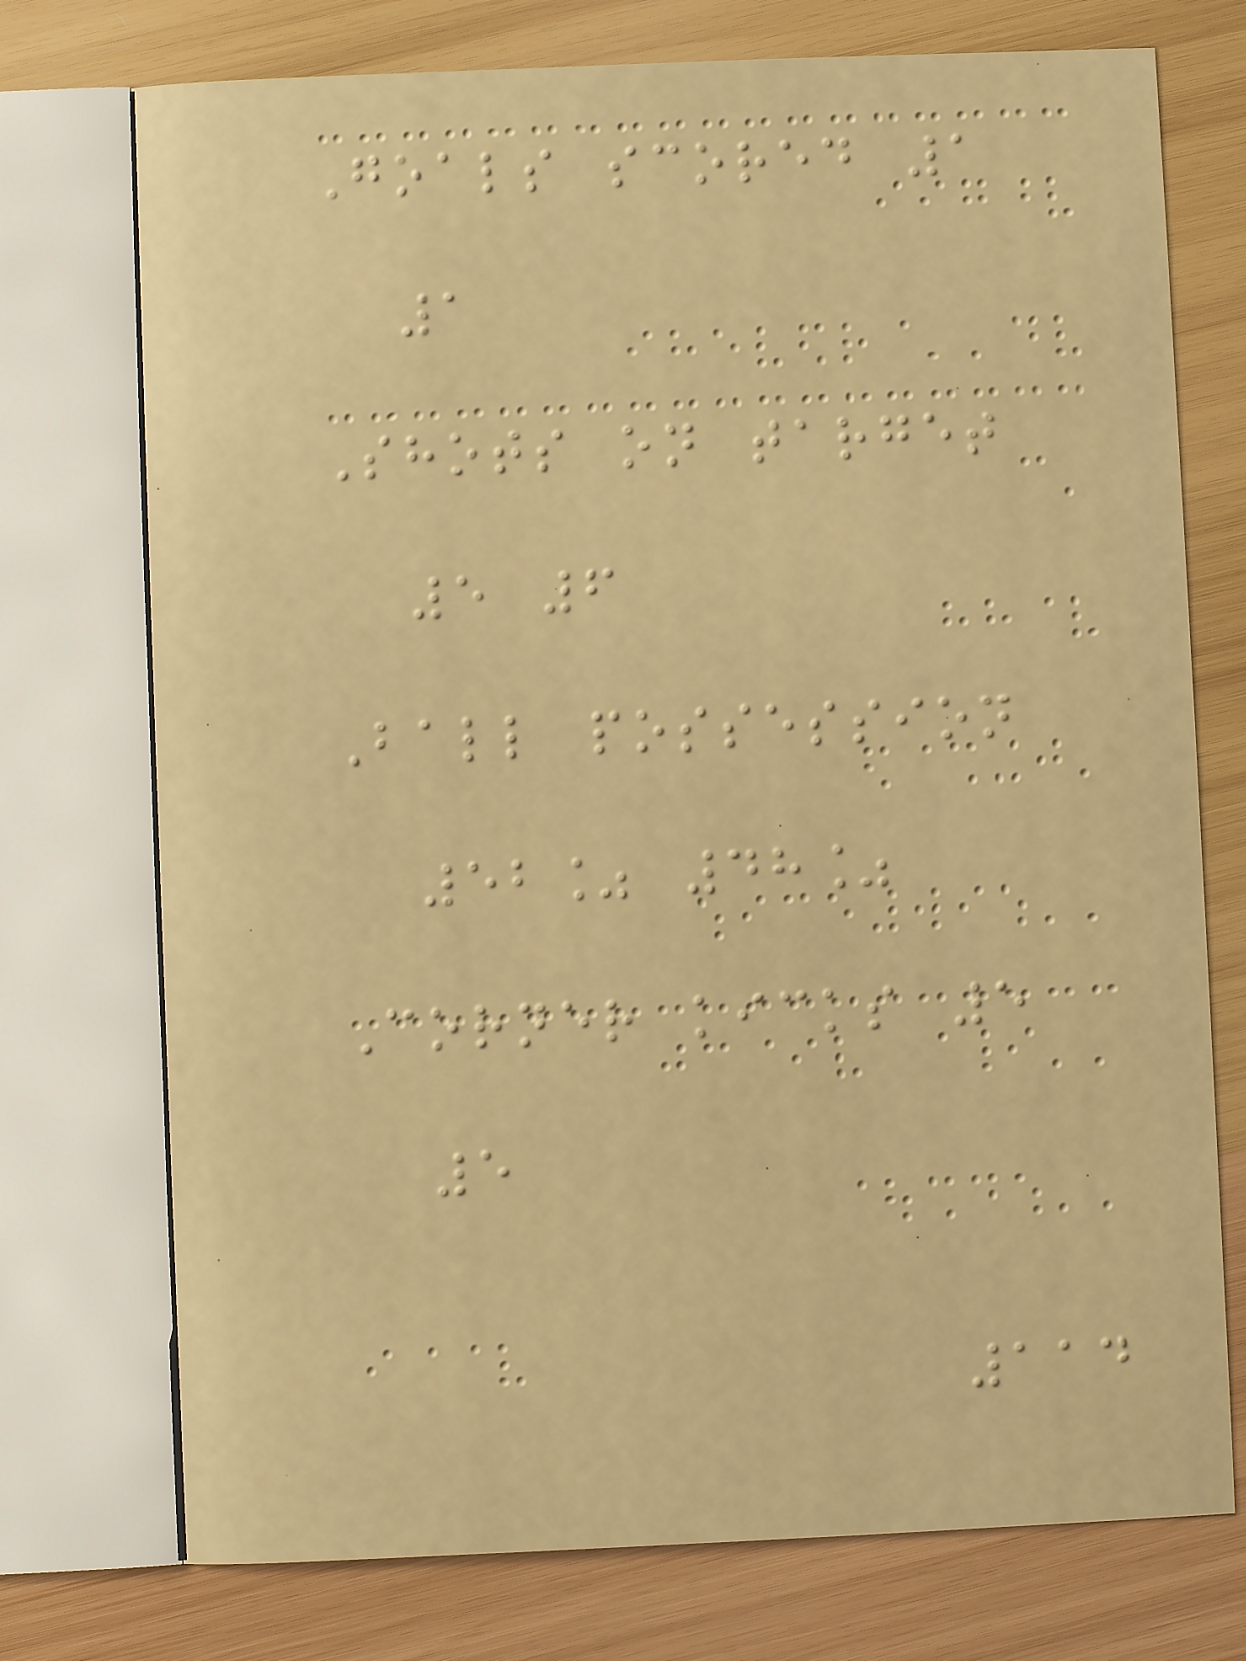Goals scored 1
1
Shots on target
5 6
Ball possession
52% 48%
Corner kicks 5
5
114
